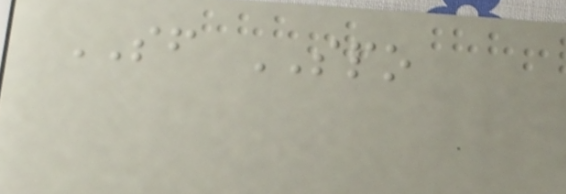SF SPO
